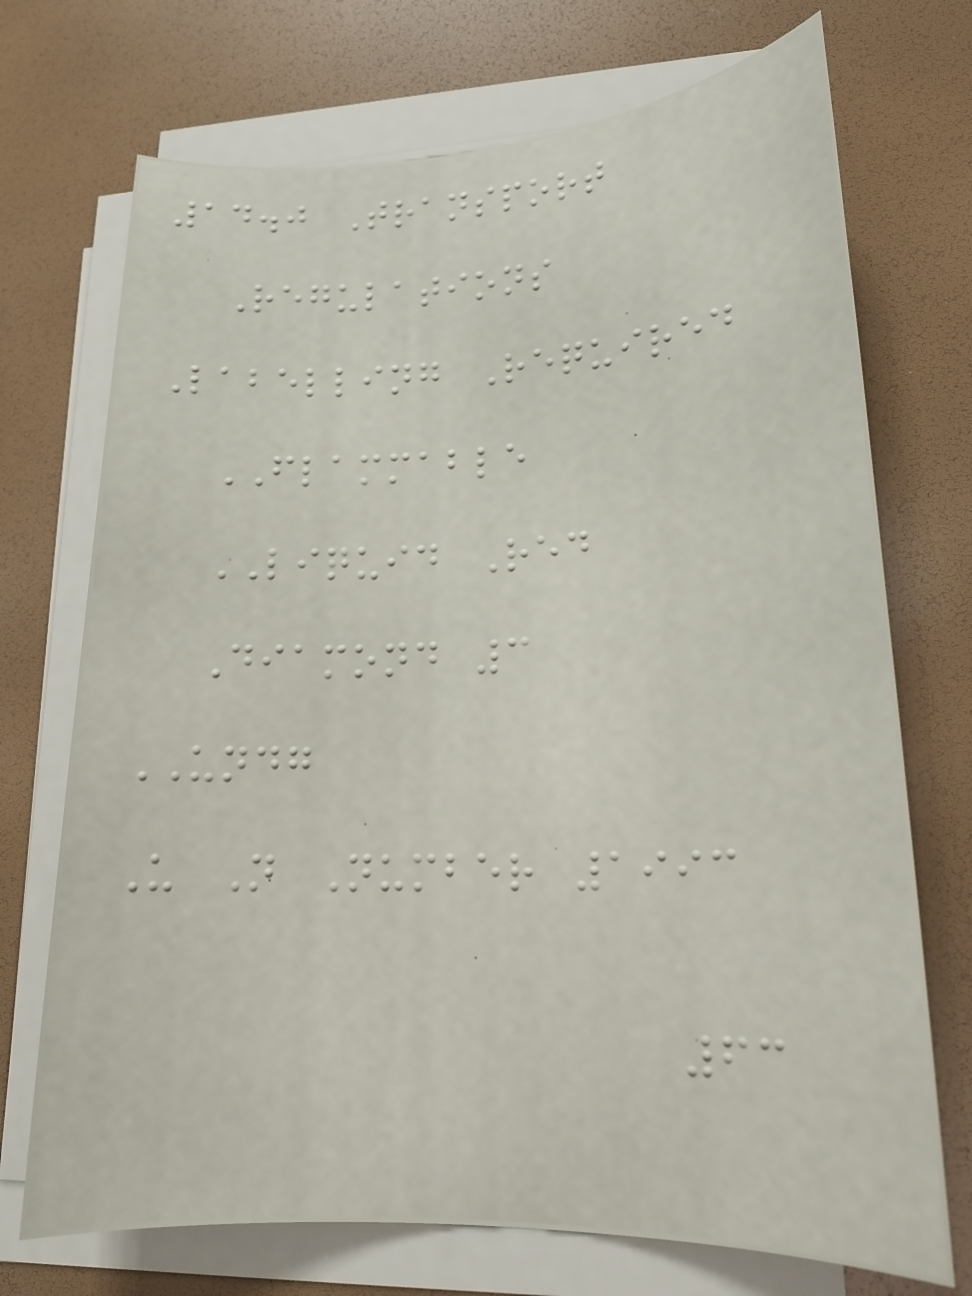14.0 Transport
Regulations
Labelling Required
FLAMMABLE
LIQUID Red
Diamond 3
UNDG
U N Number 1993
63
